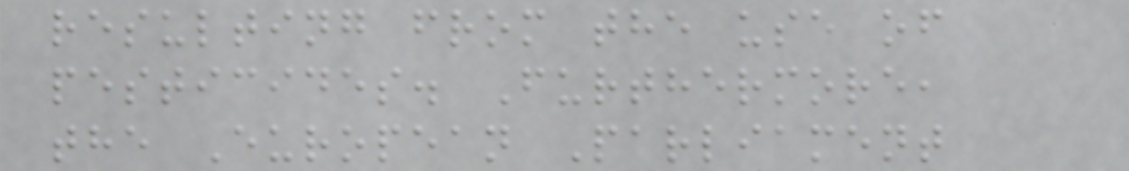resulting from the use of
pesticides. Furthermore,
the European Parliament
